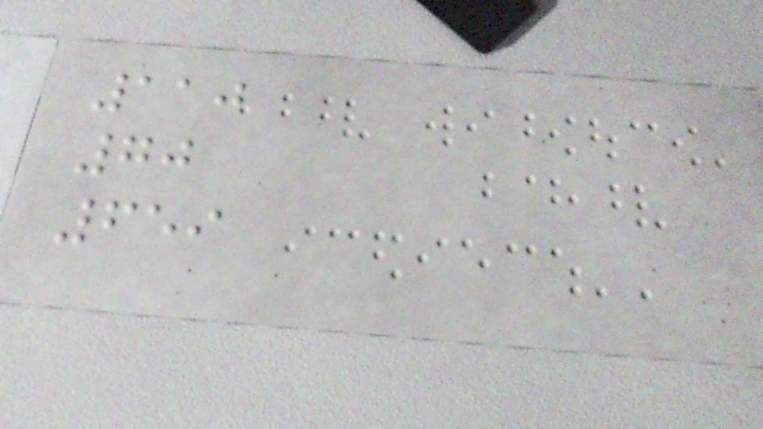110
70
659
